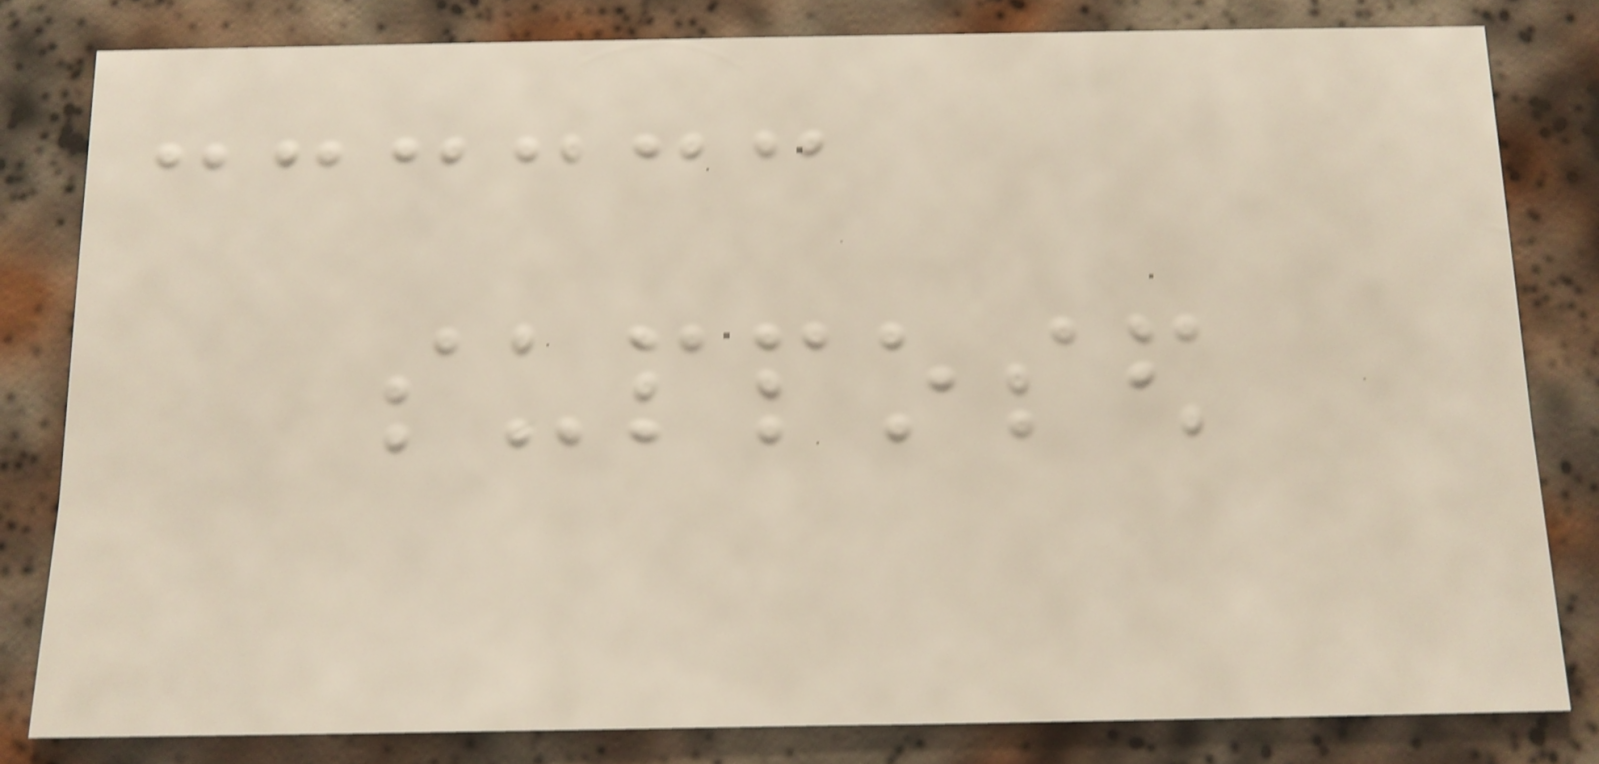supposed
